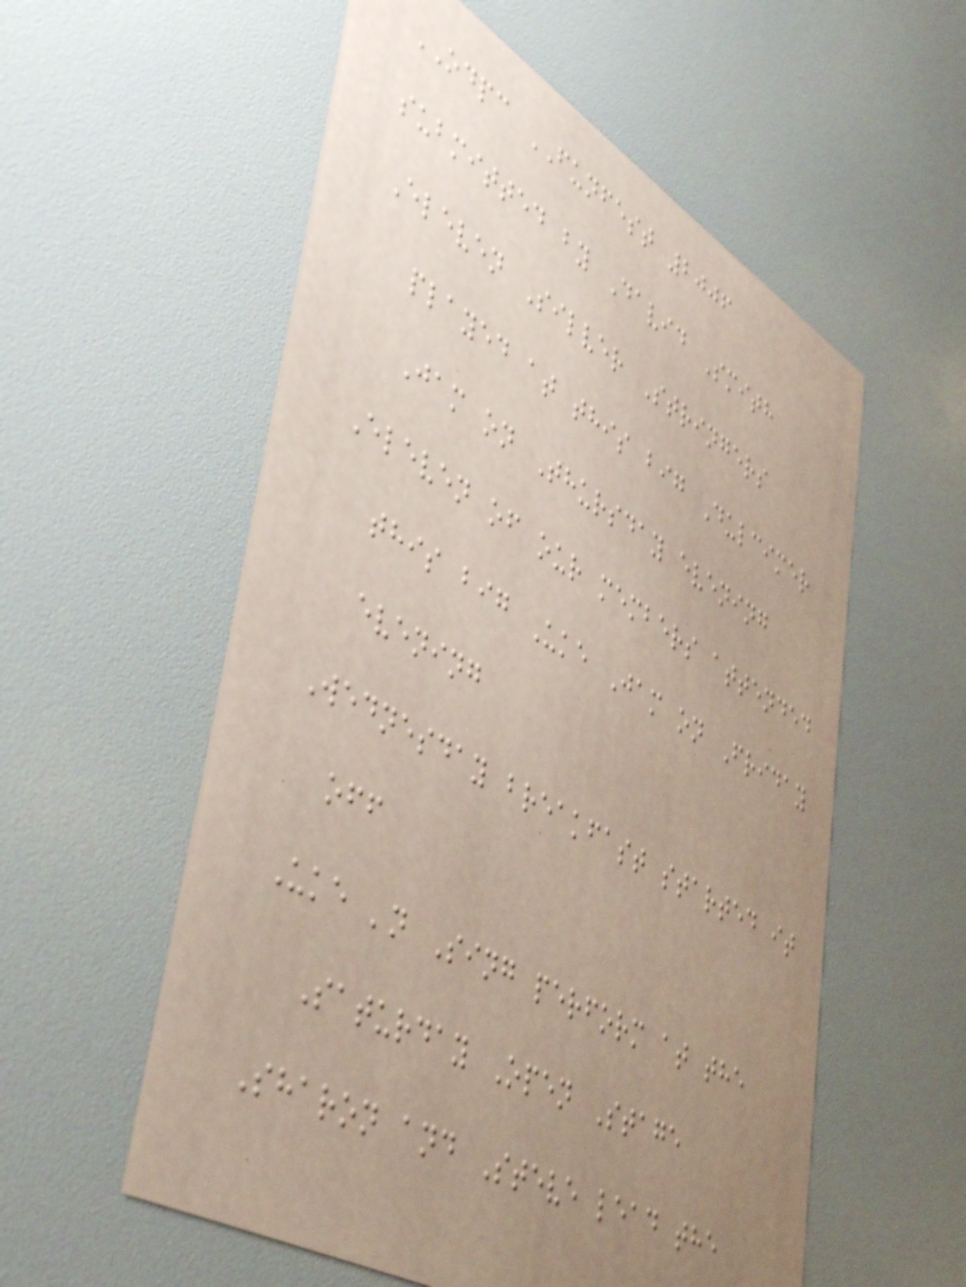ODPC FUNFEST 2006
submitted by David Smith
Eleven Silver Stringers
played at this big Dulcimer
Jam on Thursday evening
Eleven of our members attended
this big Uke Jam on Friday
evening
Wednesday breakfast started it
off
Uke 'n Sing perform at the
Saturday Open Stage
Sharon and Steve lead the
